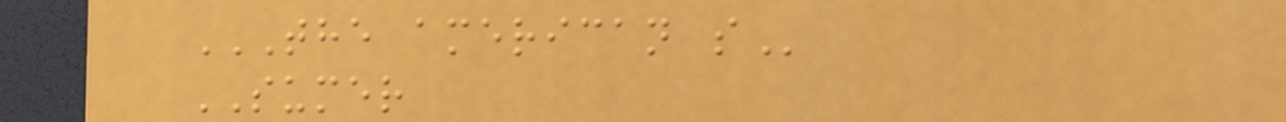THE AMERICAN S
SUMER
